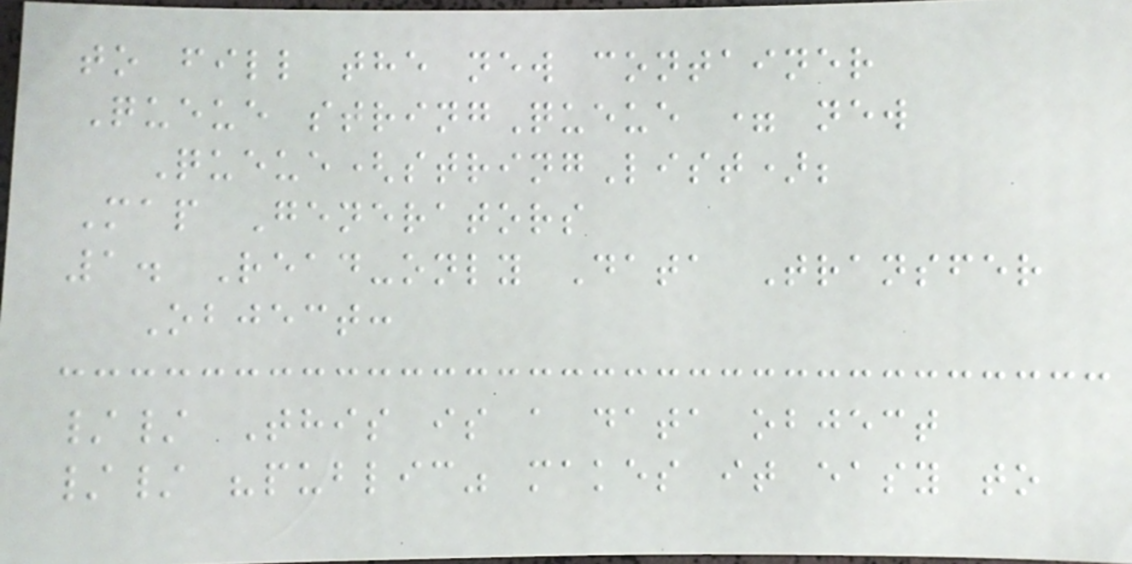to fill the new container
Queue stringQueue = new
Queue(stringList);
Map Generators
1. Read-only Data Transfer
Object:
// This is a data object
// "public" makes it easy to
